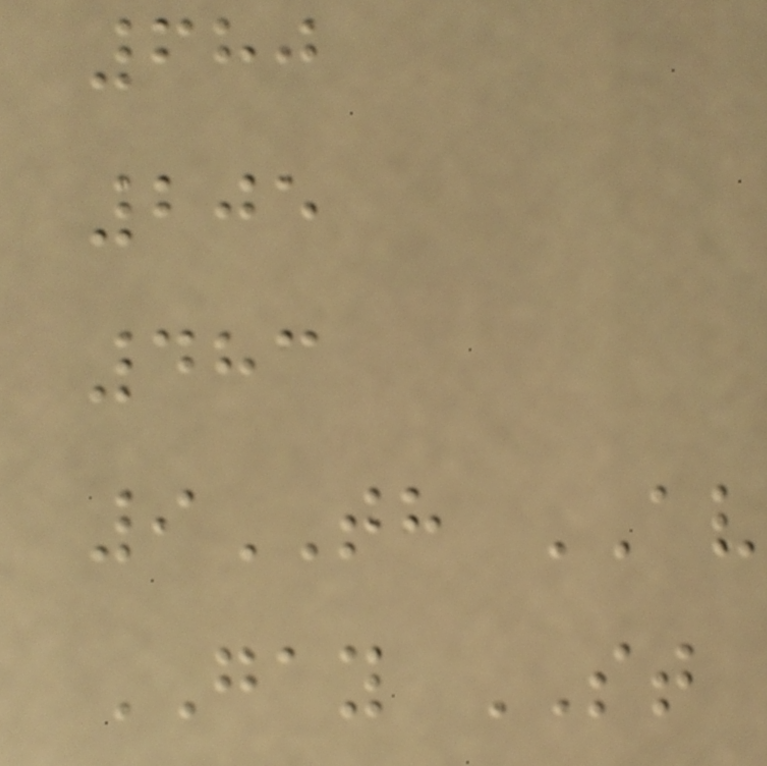680
205
483
9TH AV
GAY ST
